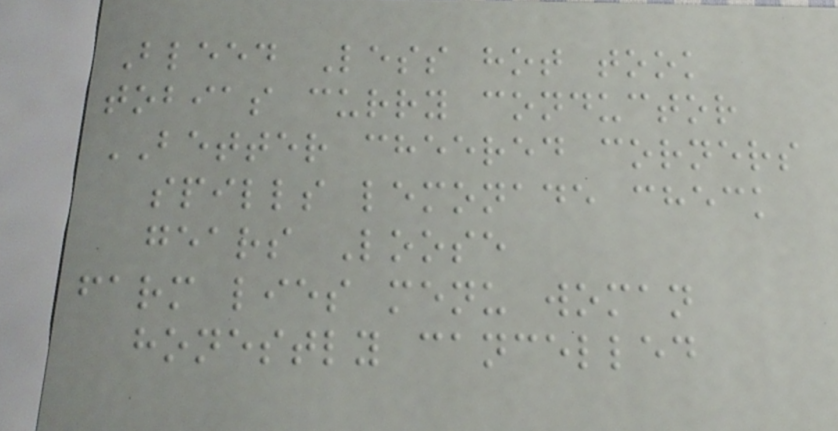Bleed Less hot took
tobias curry conductor
BETTER cheered corners
spills lemonade check
gears Loose
farm lies menu woman
honestly cancelled
